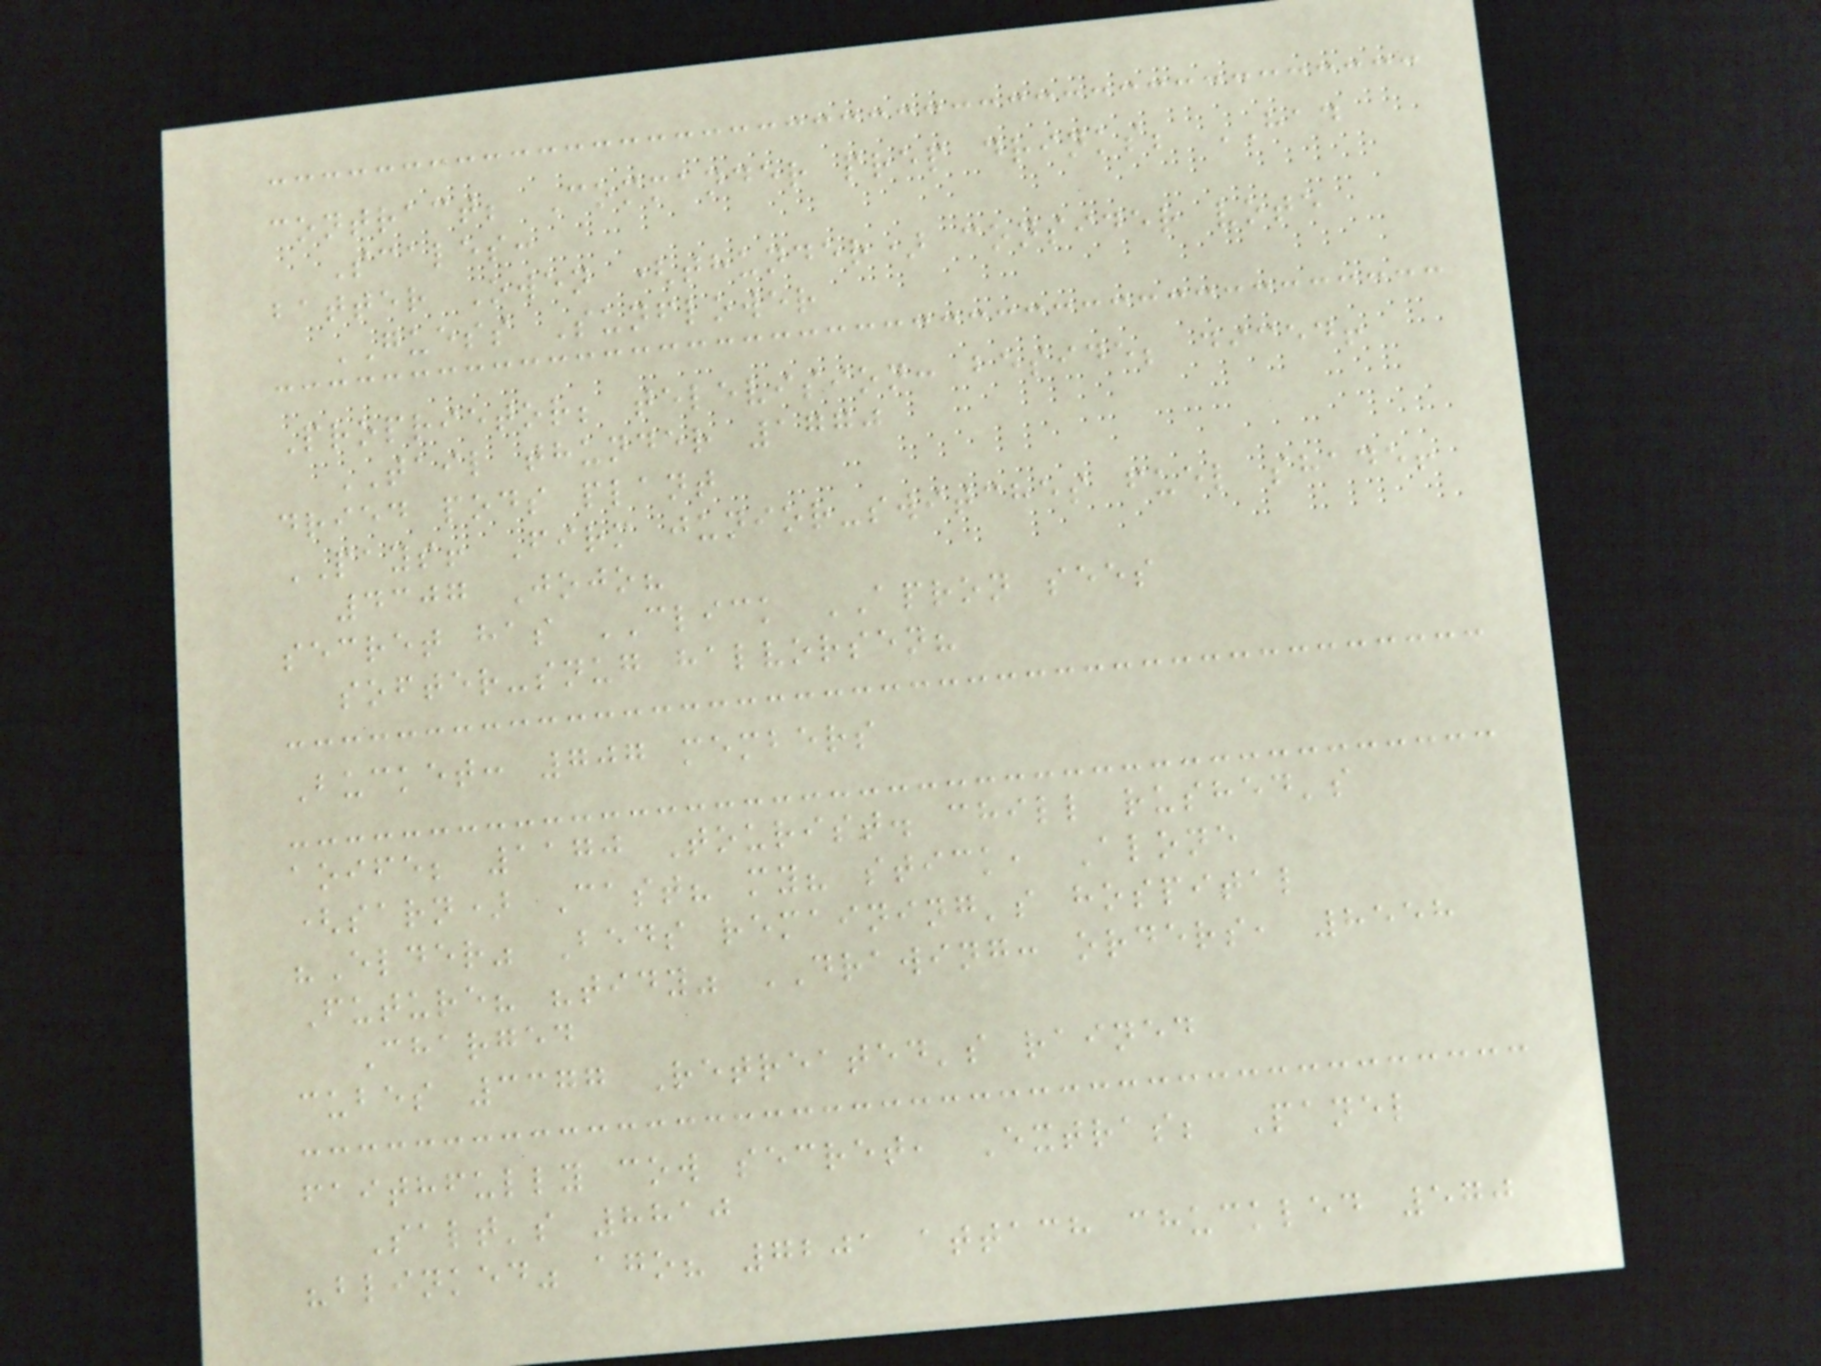contract; Commander prep drinks; HAD
Scales:
batter Owen (thunder) consider vote
GUESS Sunflower
Proprietor; television: beside; diced!
TAIL thunder 1770
dried pods plant
PAYS! Firm junior-switches fuel shade!
4307 Jojo?
secret has CLICK APRON sees
softer-snug halvorsen?
Bucket: 707 members
aoife; 1170 Tourist. chill rushed's
(sarn) Cast? my? stick, Alone
"Elder" Beds remaining's hospital
Future? "tidy" DRAWING: orders, 8558
Charged
cubes 3377 Retreated's rained
faithfully cow secret, Extras; Panel
Salt's 8810
"blinked" ago? 7201 attach chuckled 570
